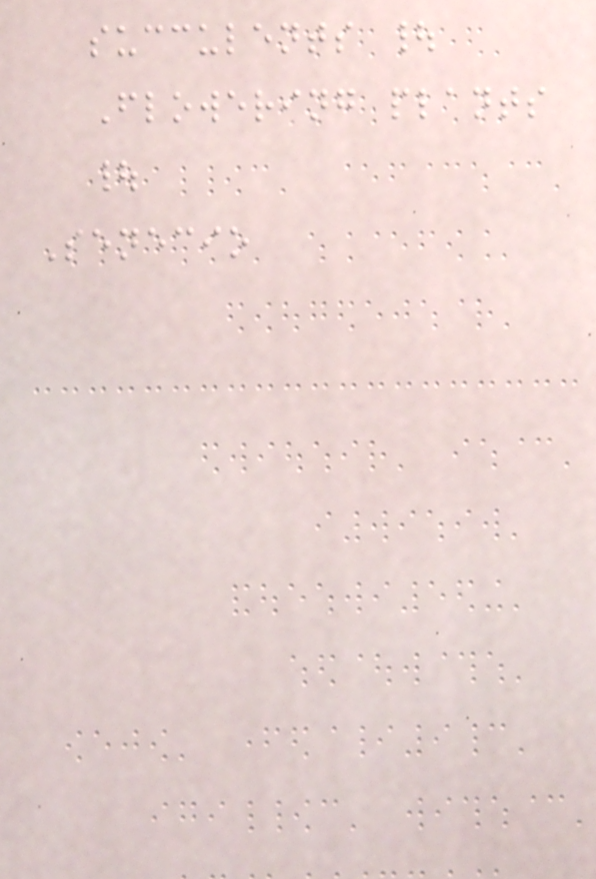succulents |
Flowering plants
|
Senecio
